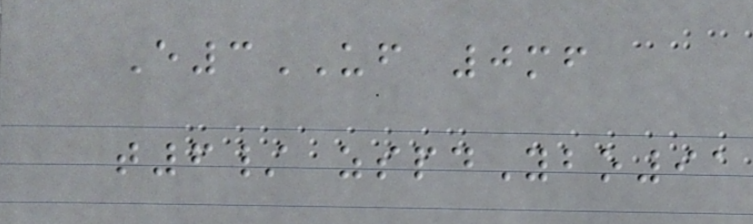E3UF 0mf
t6/ zspdYbo91
